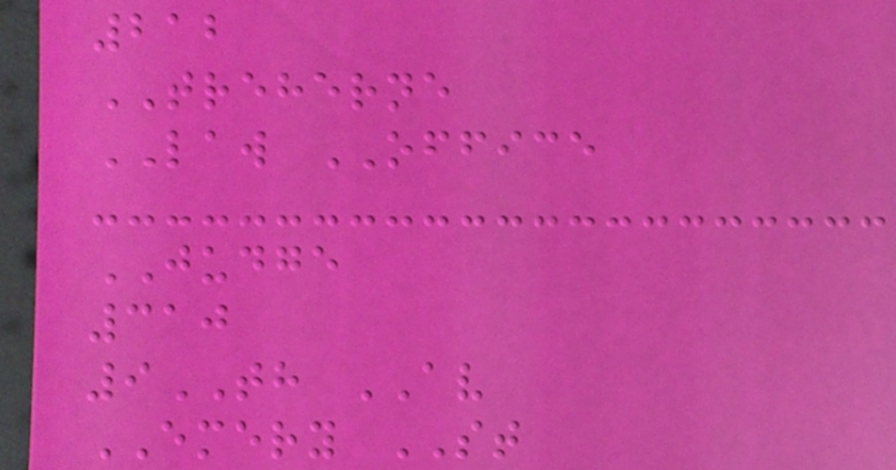212
TREHERNE
LAW OFFICE
JUDGE
310
9TH AV
EMERY ST
